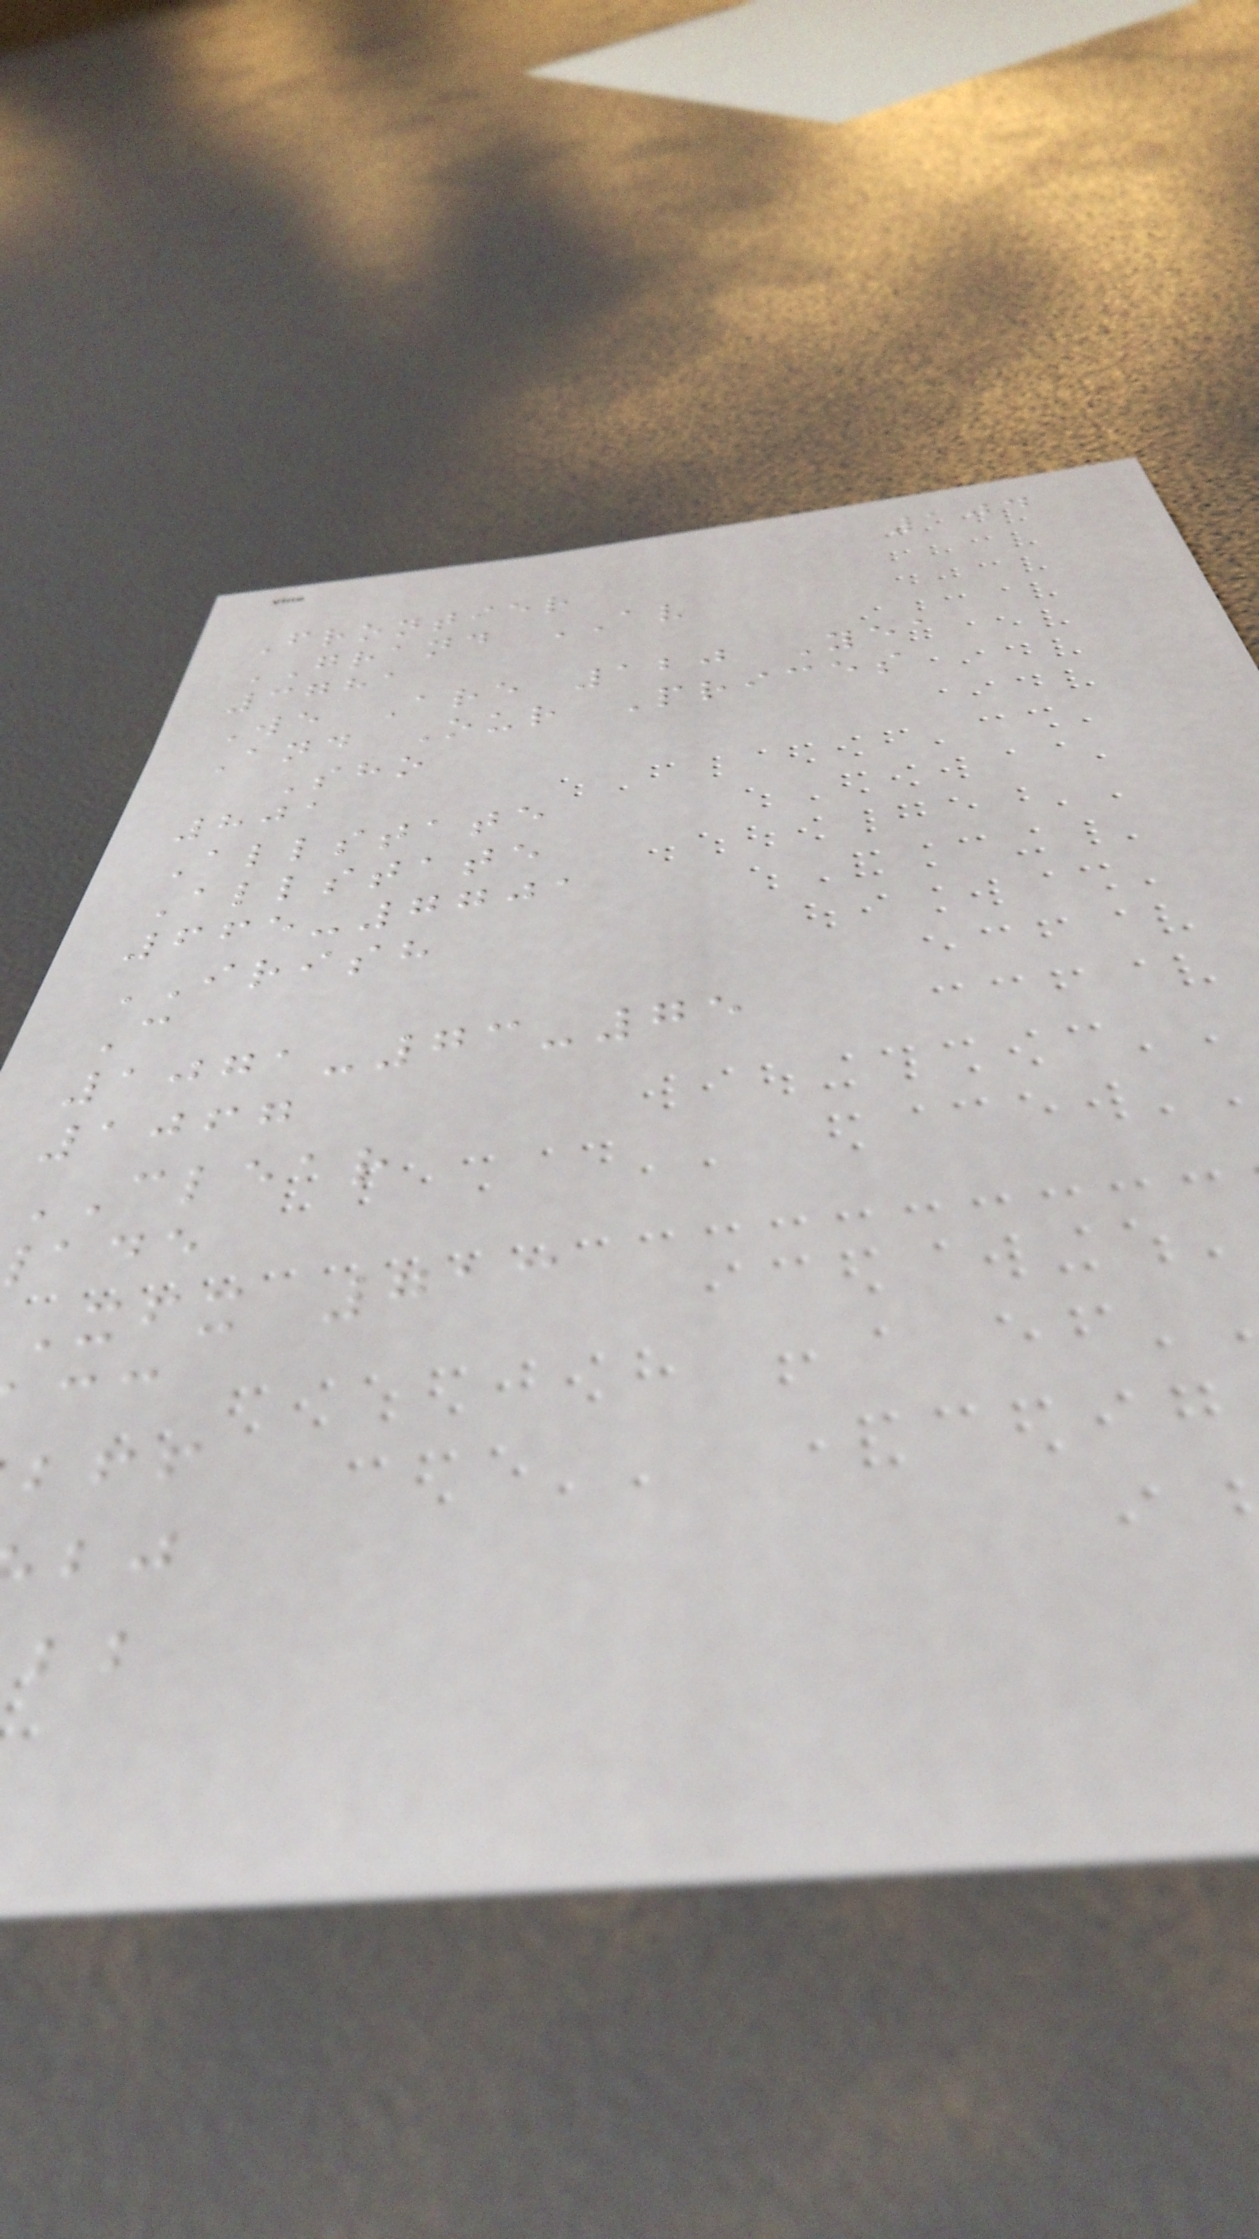104
Frontier
GRAND AV
3781
We Are 120 Yea
And Our Prices
Sho
801
Allstate
Allstate
665-7701
IRISH
C
1071-73-75
1067
CLEAR
xfx 713
